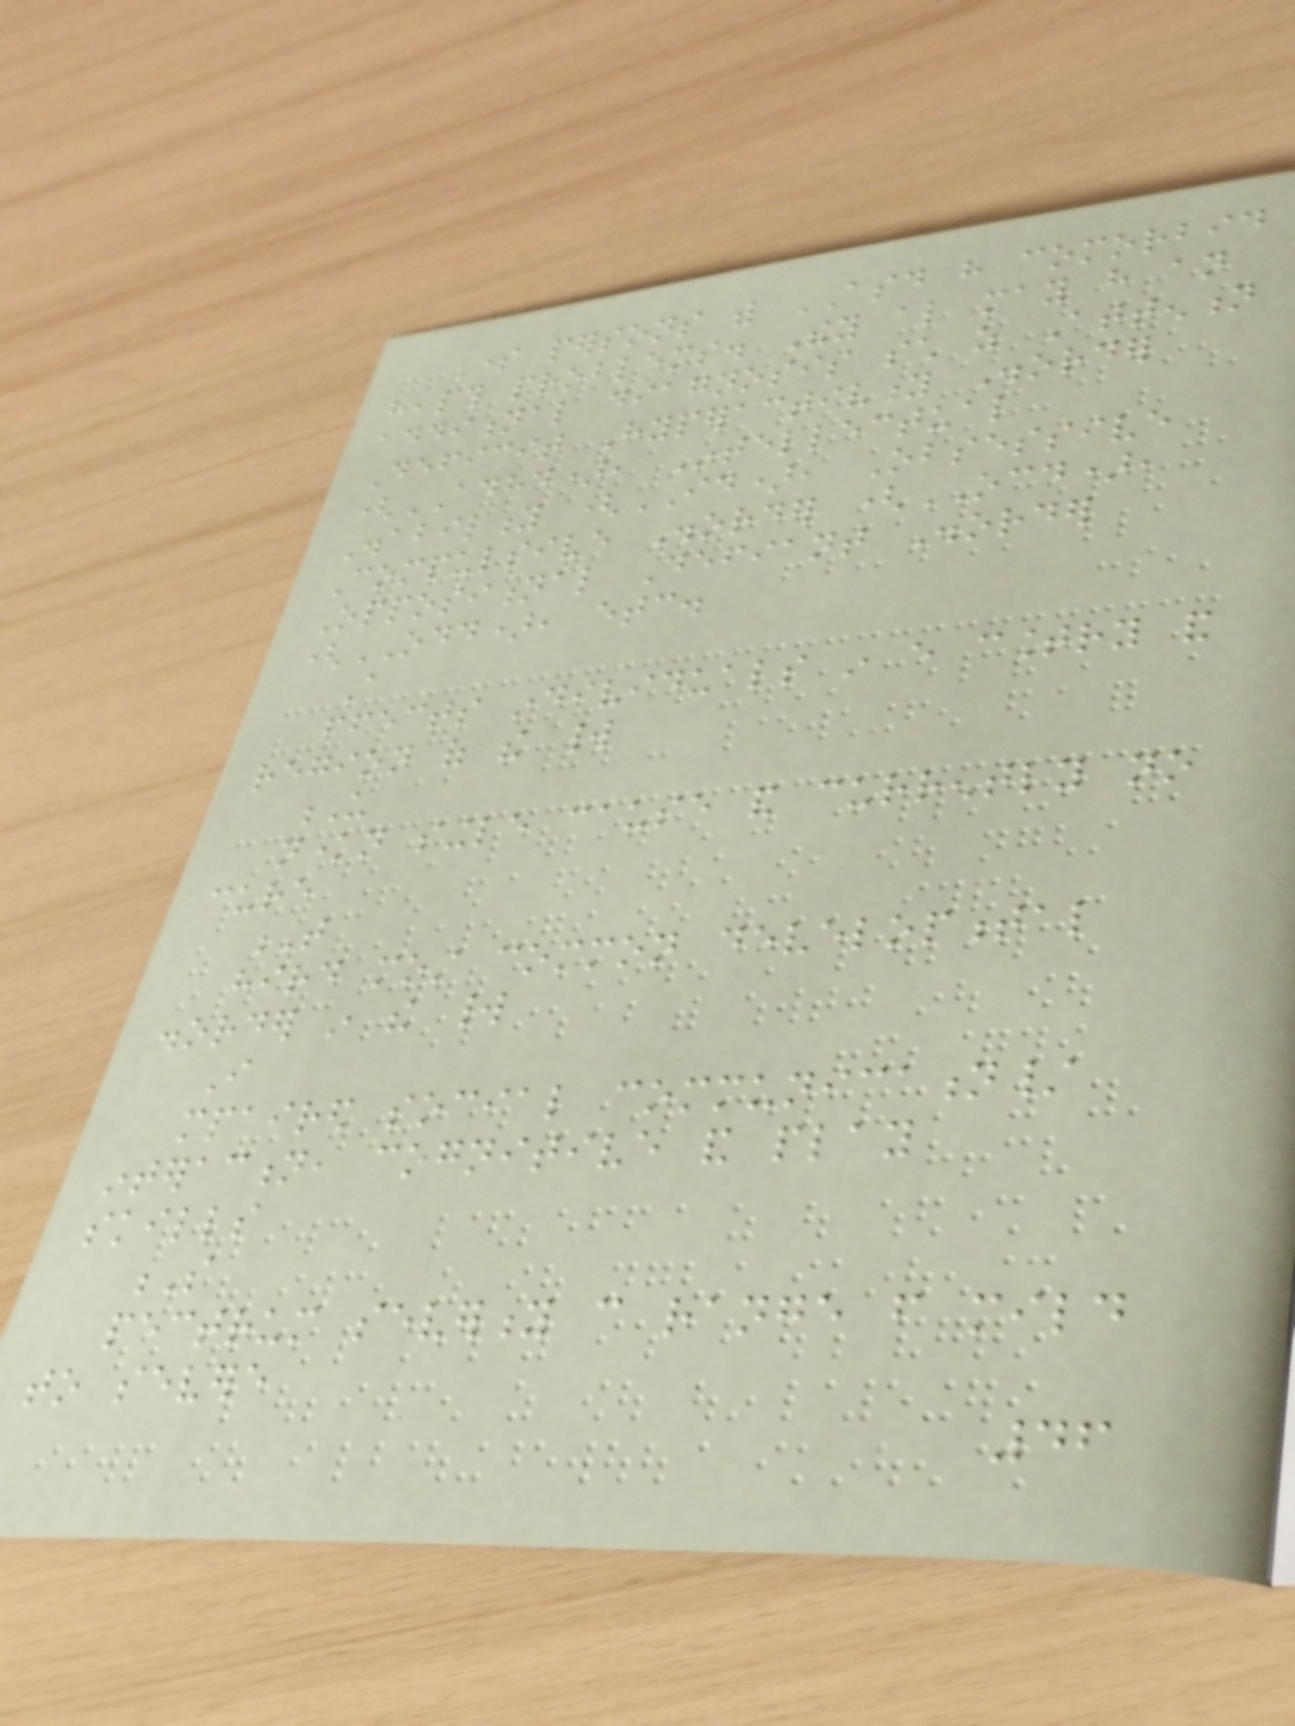Some persons with ASD have comorbid
health problems. They also may have an
additional diagnosis such as Attention
Deficit Hyperactivity Disorder
(ADHD), Intellectual
Disability (ID), Obsessive
Compulsive Disorder (OCD),
Oppositional Defiant Disorder
(ODD), etc.
A
ffects individuals in every country and
region of the world
U
nknown single cause and currently no
cure
T
hird most common developmental
disorder in the world
I
mpaired social communication/
interaction, cognitive and play
skills
S
pectrum severity can range from mild
to severe
46
